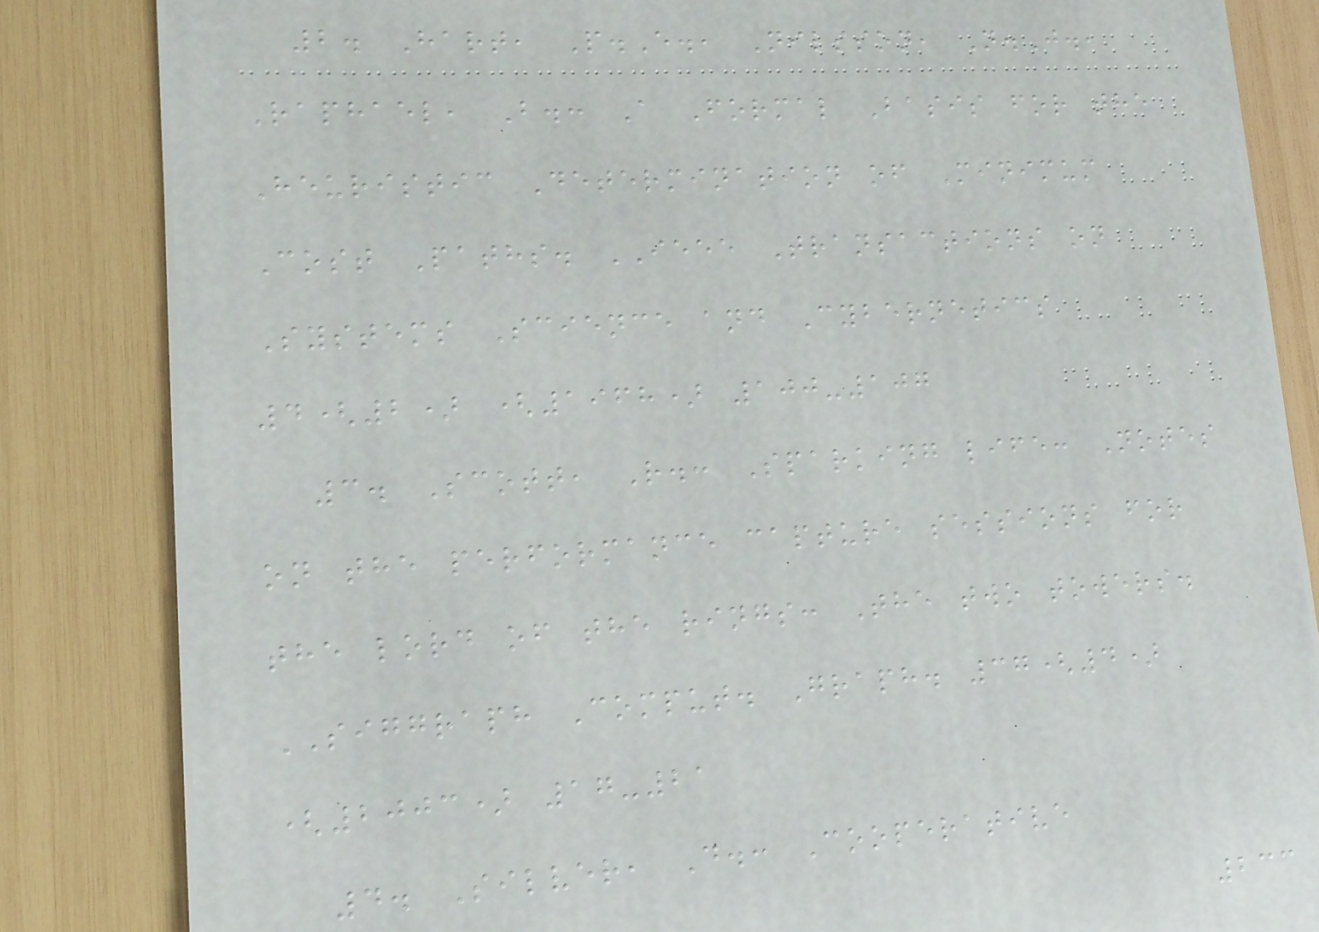2. Hart, P.E., Nilsson, N.J.,
Raphael, B.: A Formal Basis for the
Heuristic Determination of Minimum
Cost Paths. IEEE Transactions on
Systems Science and Cybernetics
4(2) (1968) 100-107
3. Scott, R.: Sparking life: Notes
on the performance capture sessions for
the lord of the rings: The two towers.
SIGGRAPH Comput. Graph. 37(4)
(2003) 17-21
4. Silver, D.: Cooperative
233
